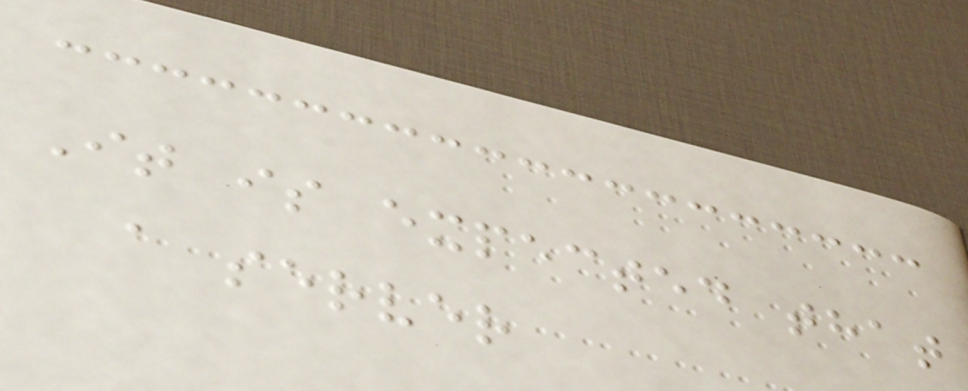It is expected that
a server
